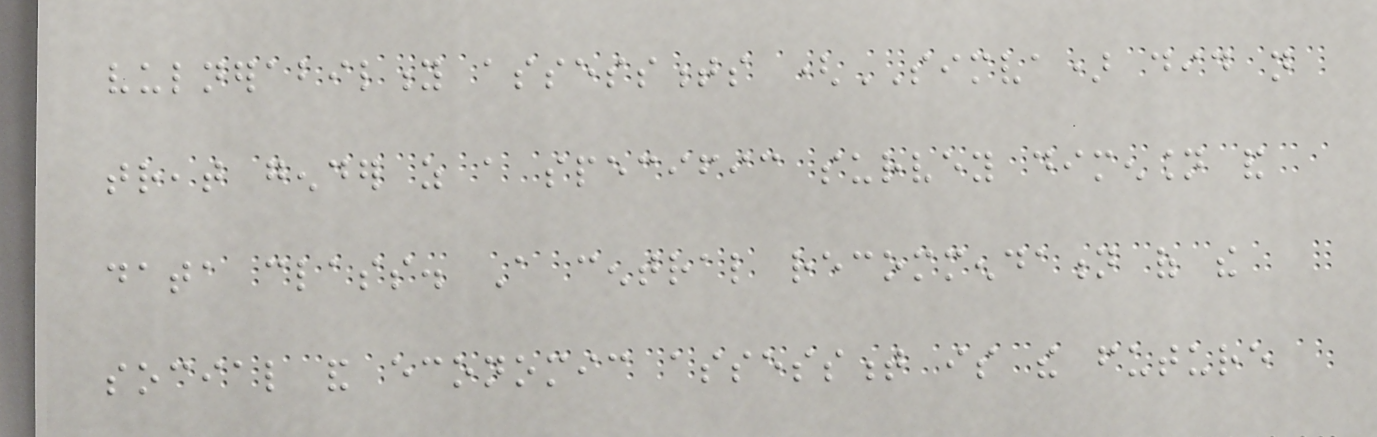vulnerability assessments (SIMVA) did not
treat gender as a specific survey dimension and
data class. A central recommendation of the
social and economic assessment is the future
